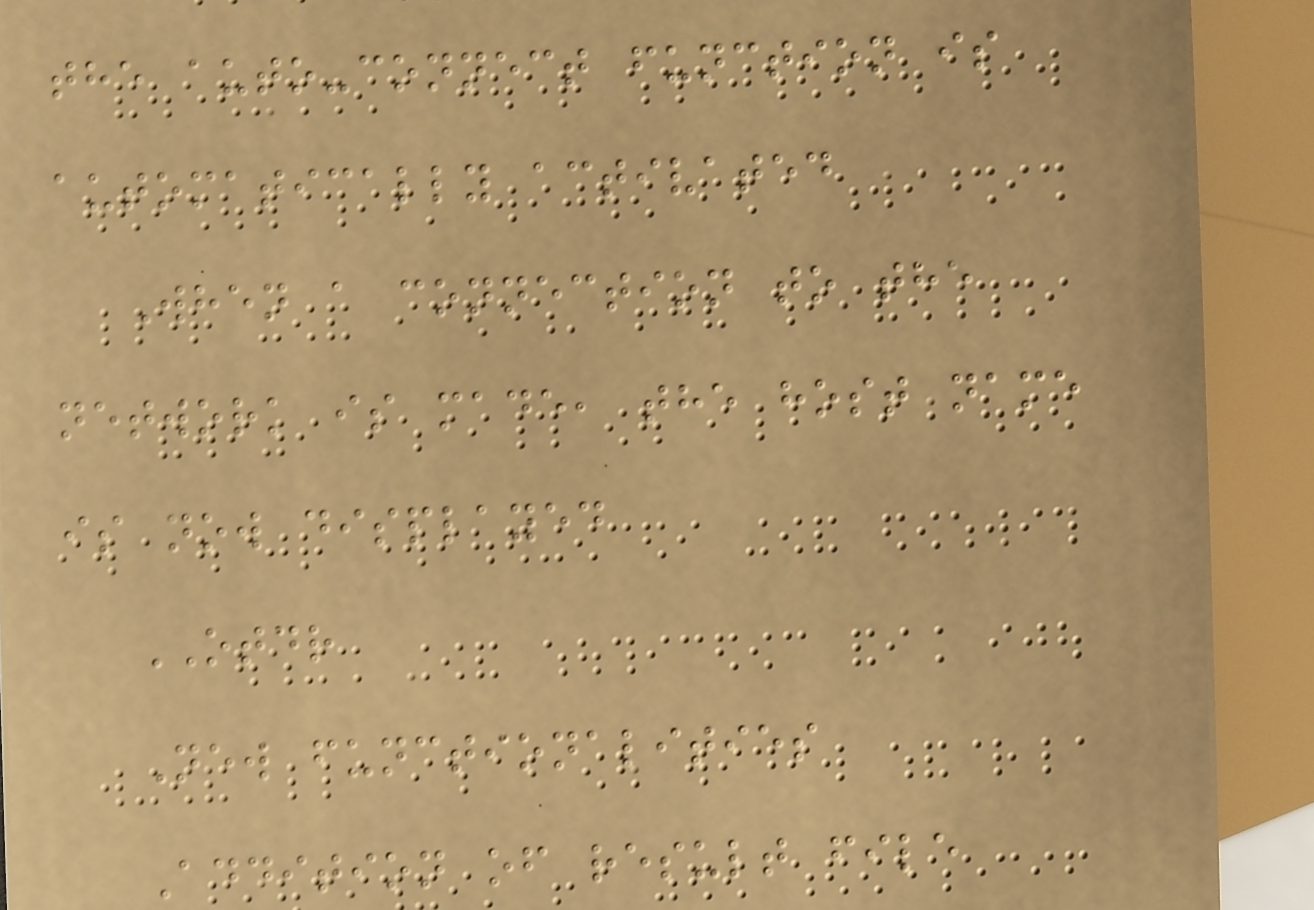the auto-connect function is
automatically activated
When a connection to the
network is made, the host name
is now displayed
OTDR
New functionalities
Addition of result file
